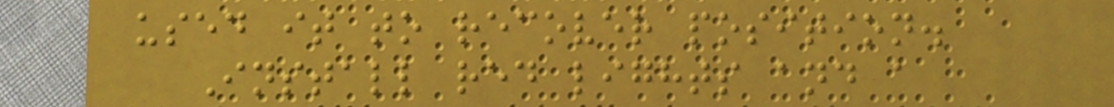used it to recover position.
Install red lights and a
